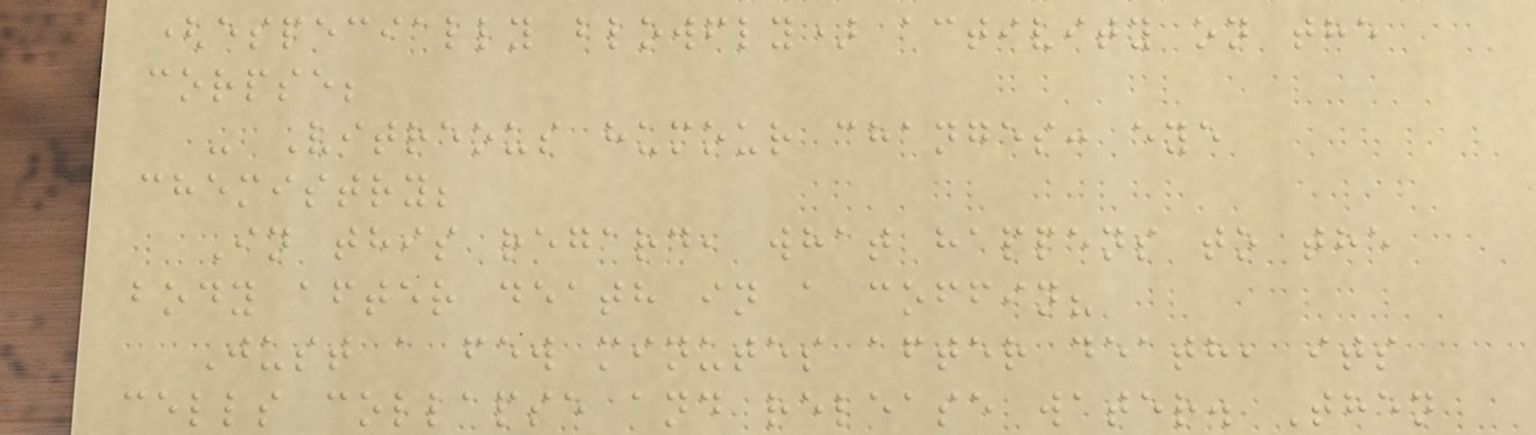(especially blowfly) activity on the
corpse;
- Vitreous humour changes: eye
chemistry;
In this regard, what happens to the
body after death in a coffin?
Just a few minutes after death, its
cells collapse and release water. Then
